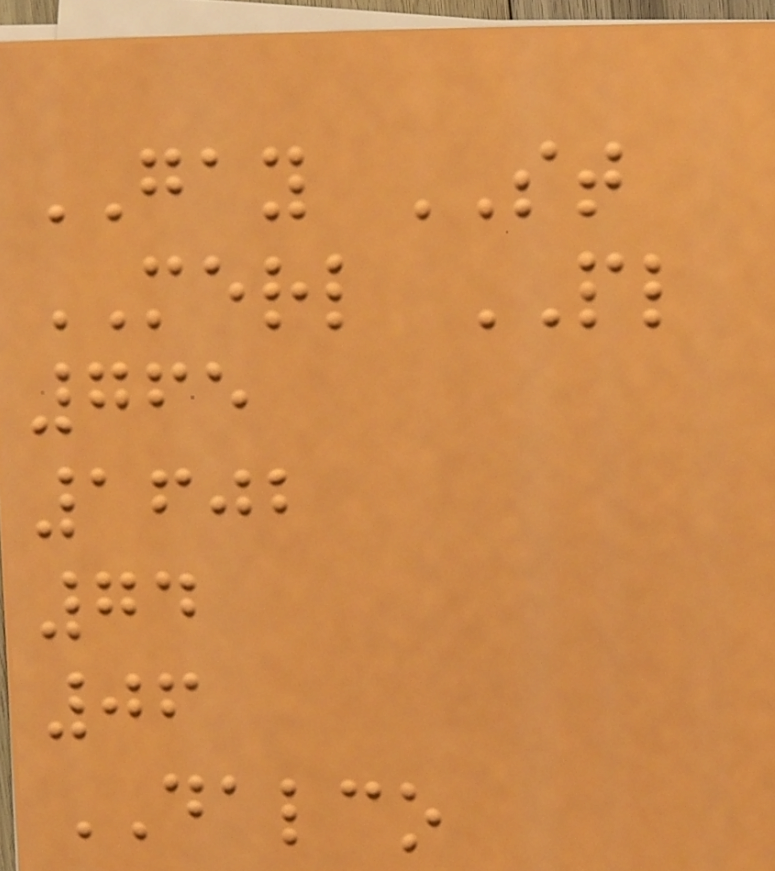GAY ST
MERL PL
765
1602
74
06
DALCO
